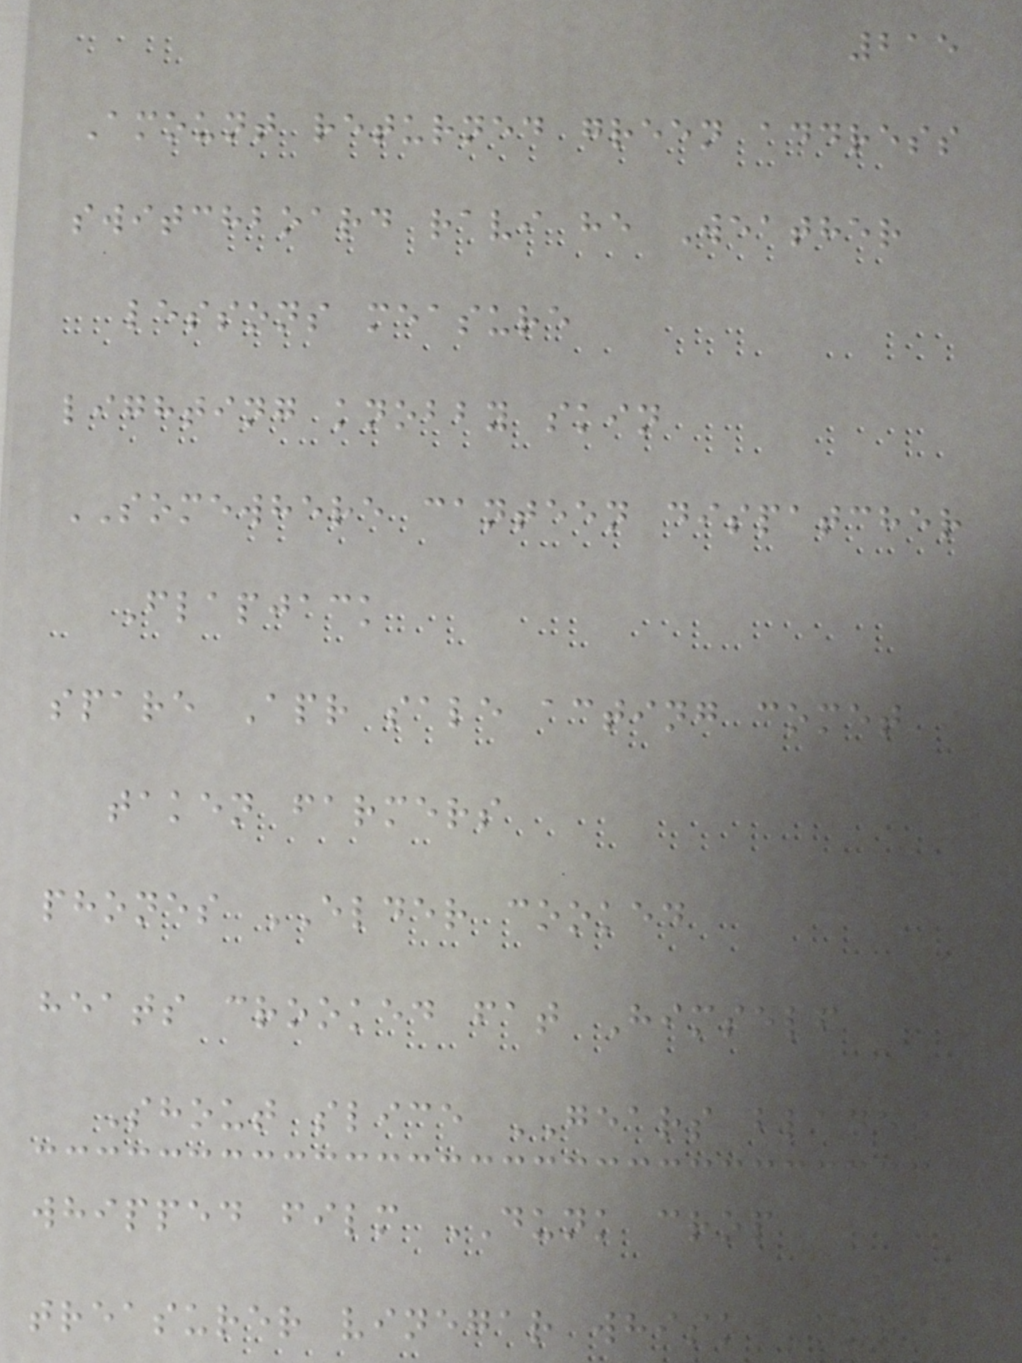215
Amount returned green address
switchboard ravi he Weather
lessons measure
lighting knobby skin
SOMEWHERE canteen dispatcher
Flapjack
spare Apr sale acting comet
taken farmers
phones ELDER cooked
heats crooked fat Himself
Shout slice GEARS blades
whipped film DUNK crop
treasurer vinegar whisk Ours
